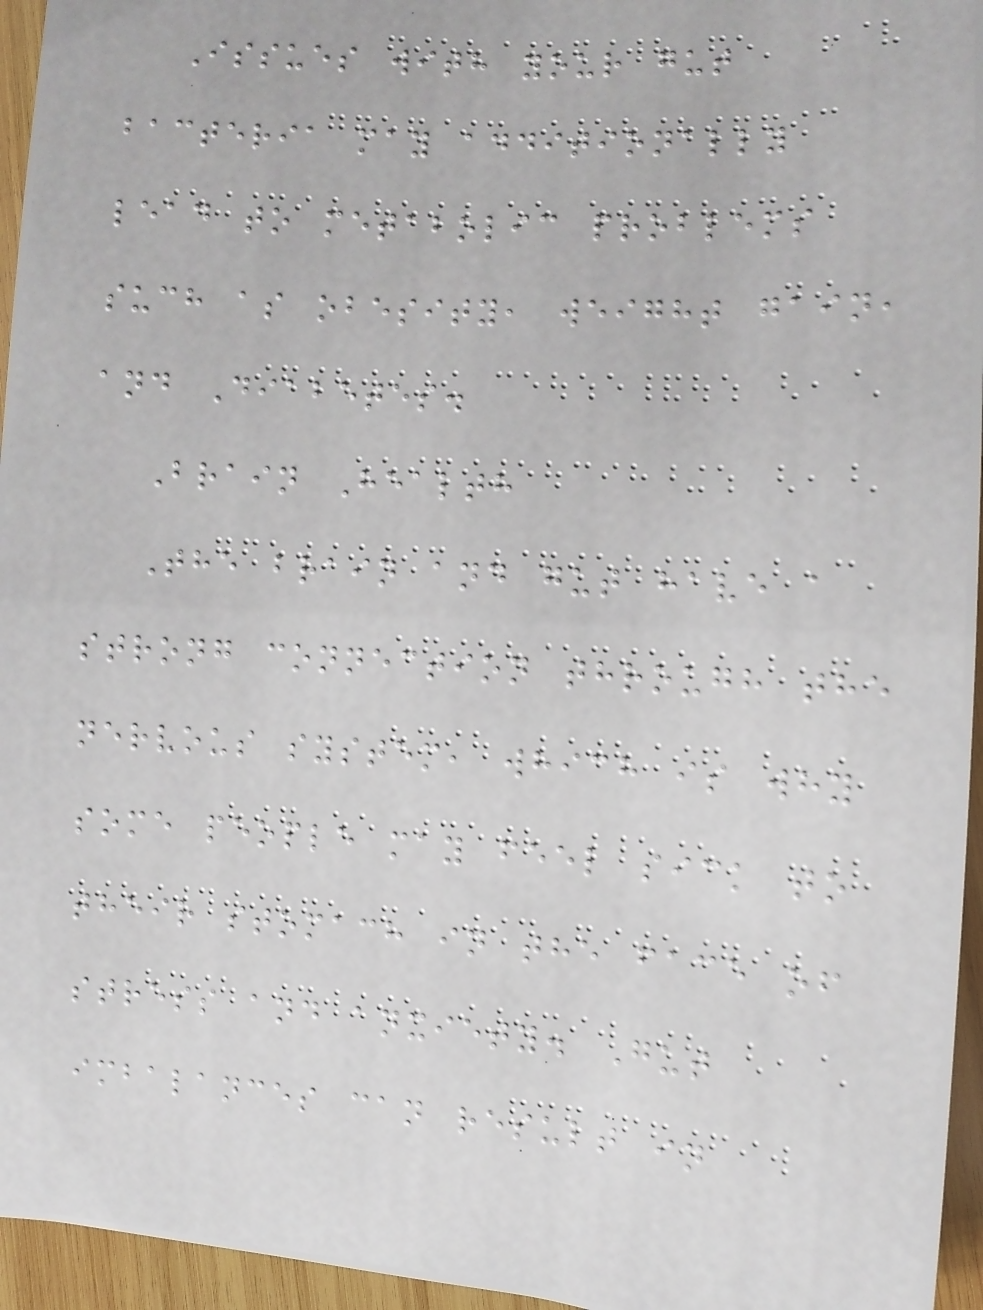Issues with your gut
bacteria may additionally
lead to metabolic problems
such as obesity, weight gain,
and Diabetes.
Brain Health
The brain and gut have a
strong connection through the
nervous system, which is why
some people may feel sick to
their stomach in the face of
stress and anxiety. Gut
imbalances can result in
